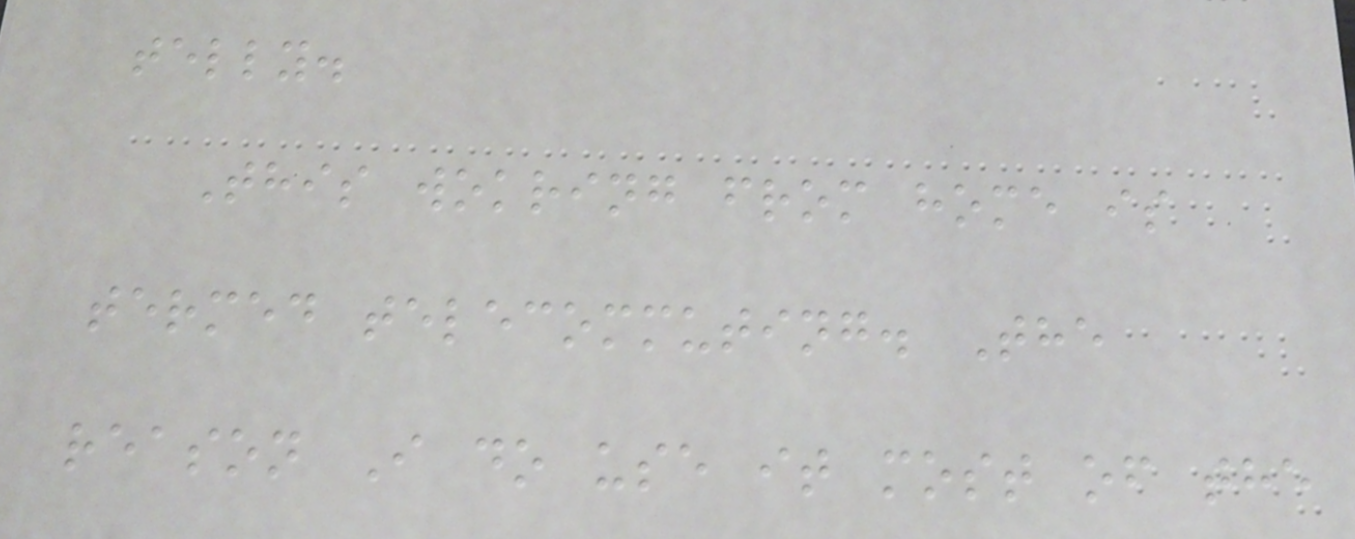telly.
This wokring from home is
termed telecommuting. The
reason I do use it most of the
